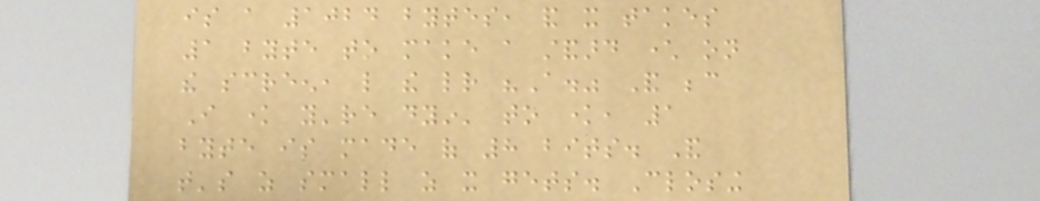is a 1024 bytes, and it takes
1 byte to make a standard character on
the screen, like the letter "A." And because
I know you're dyin' to know, 1
byte is made of 8 bits. And
that's as small as it gets. Closing
